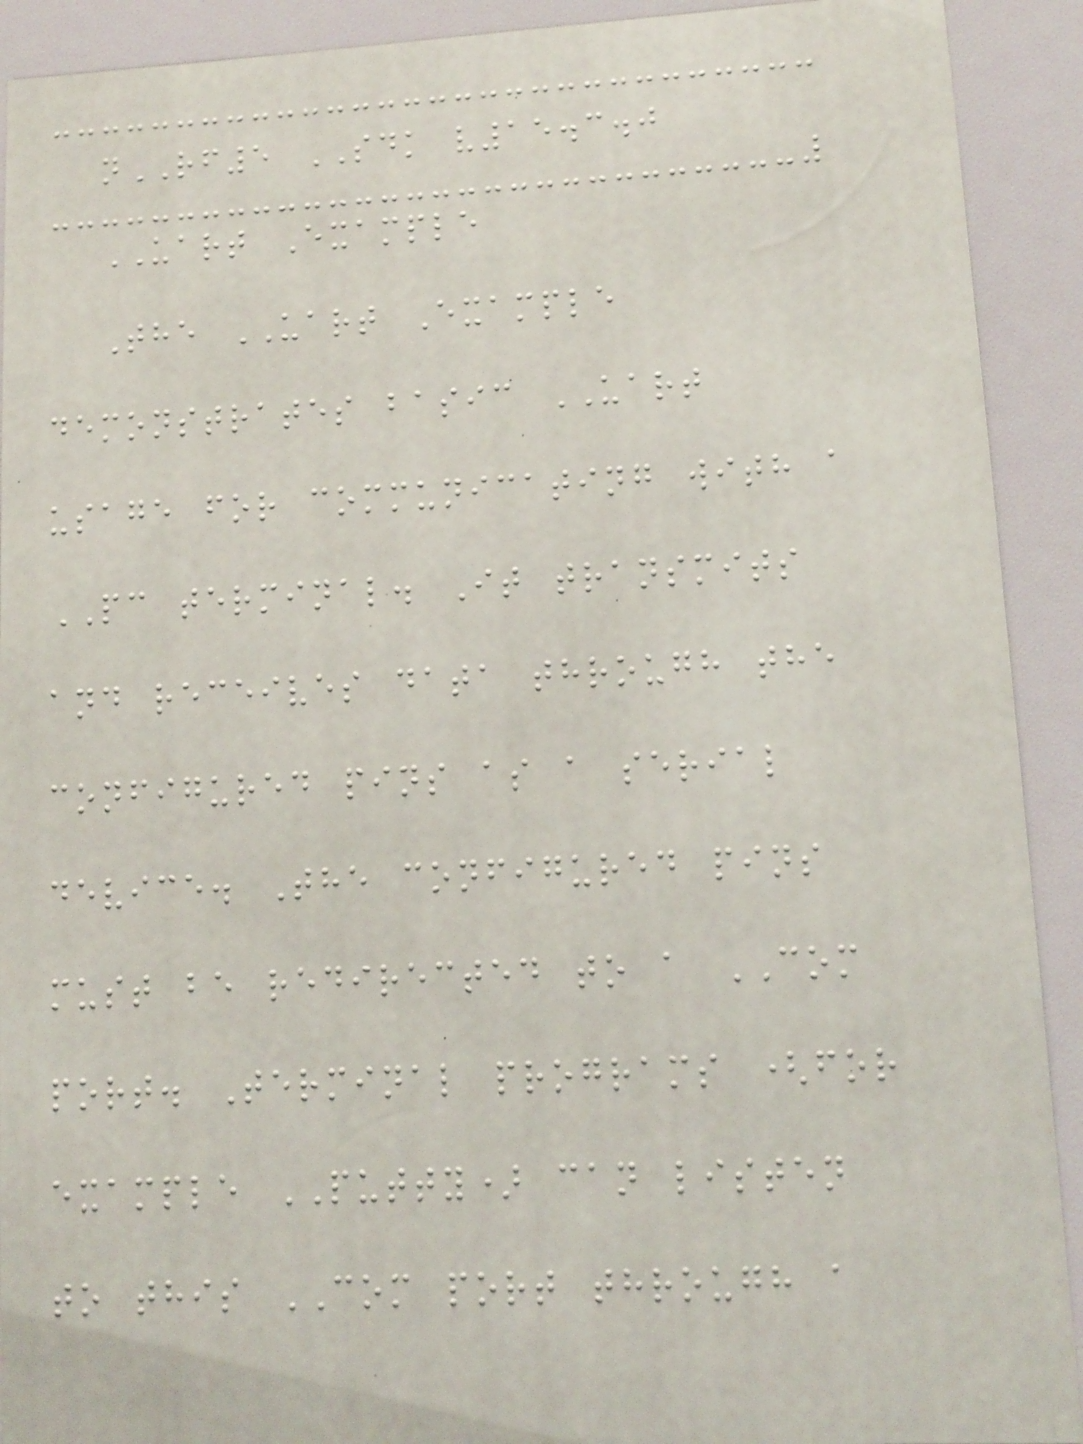nRF5 SDK v15.3.0
UART Example
The UART Example
demonstrates basic UART
usage for communicating with a
PC terminal. It transmits
and receives data through the
configured pins as a serial
device. The configured pins
must be redirected to a COM
port. Terminal programs (for
example PUTTY) can listen
to this COM port through a
